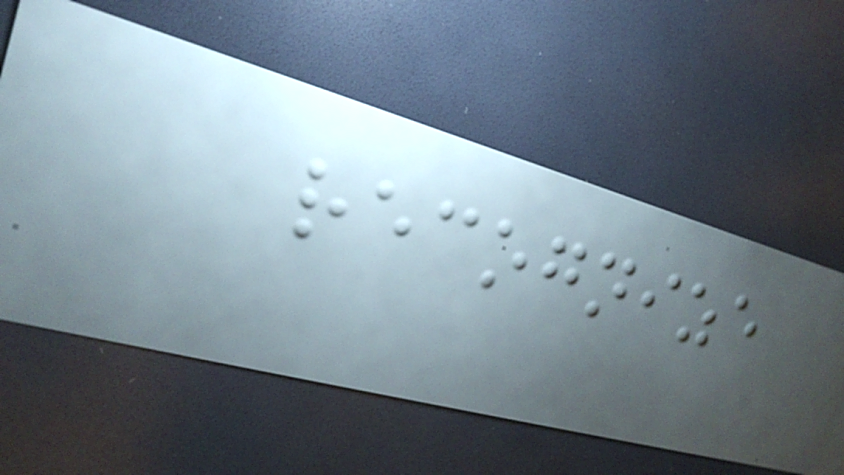recognize
